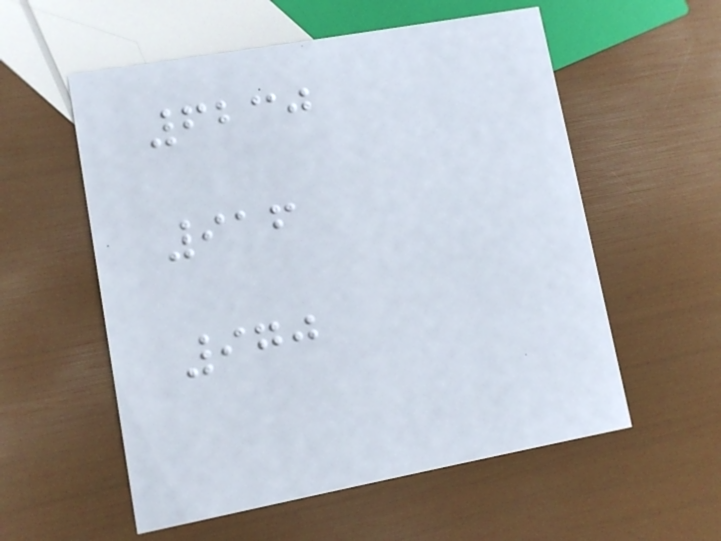6230
916
970
